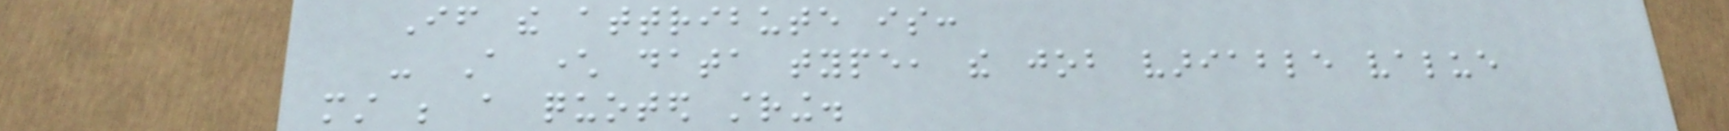If the attribute is:
- A character data type, the job variable value
must be a quoted string.
